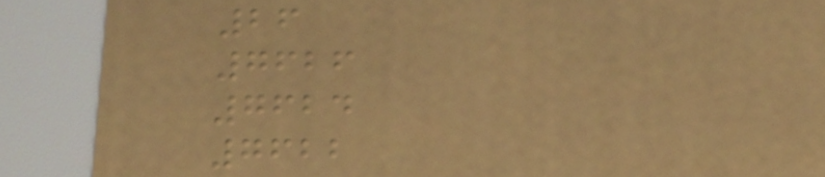26
7626
7624
7622
